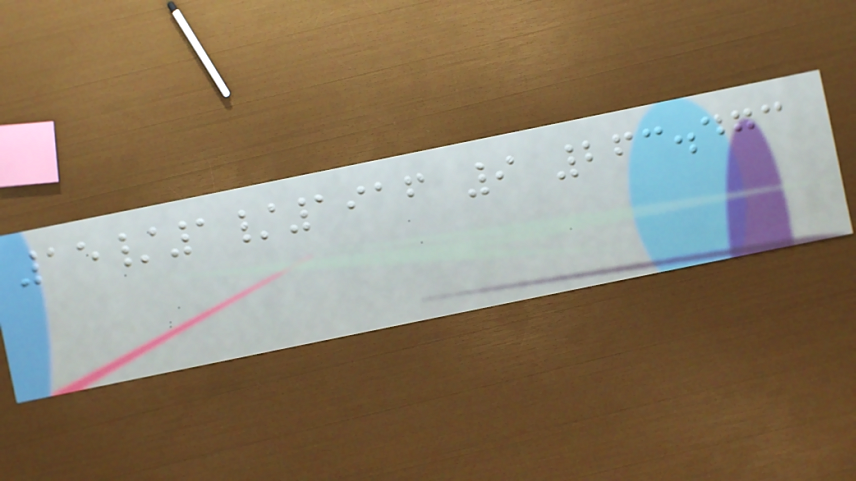15/1/1916 9 263.473
